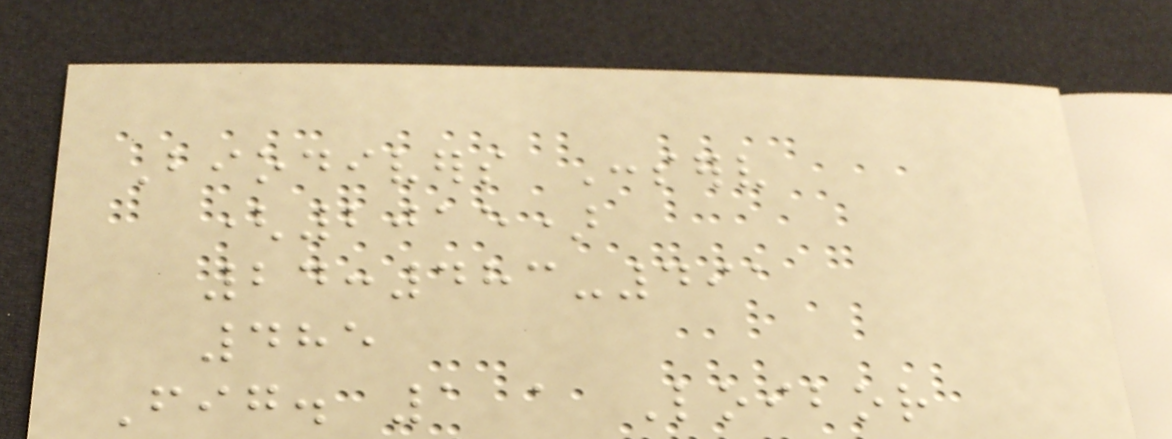Biodivers Conserv
(2015)
24:483-491
485
Fig. 1 a Loibor
